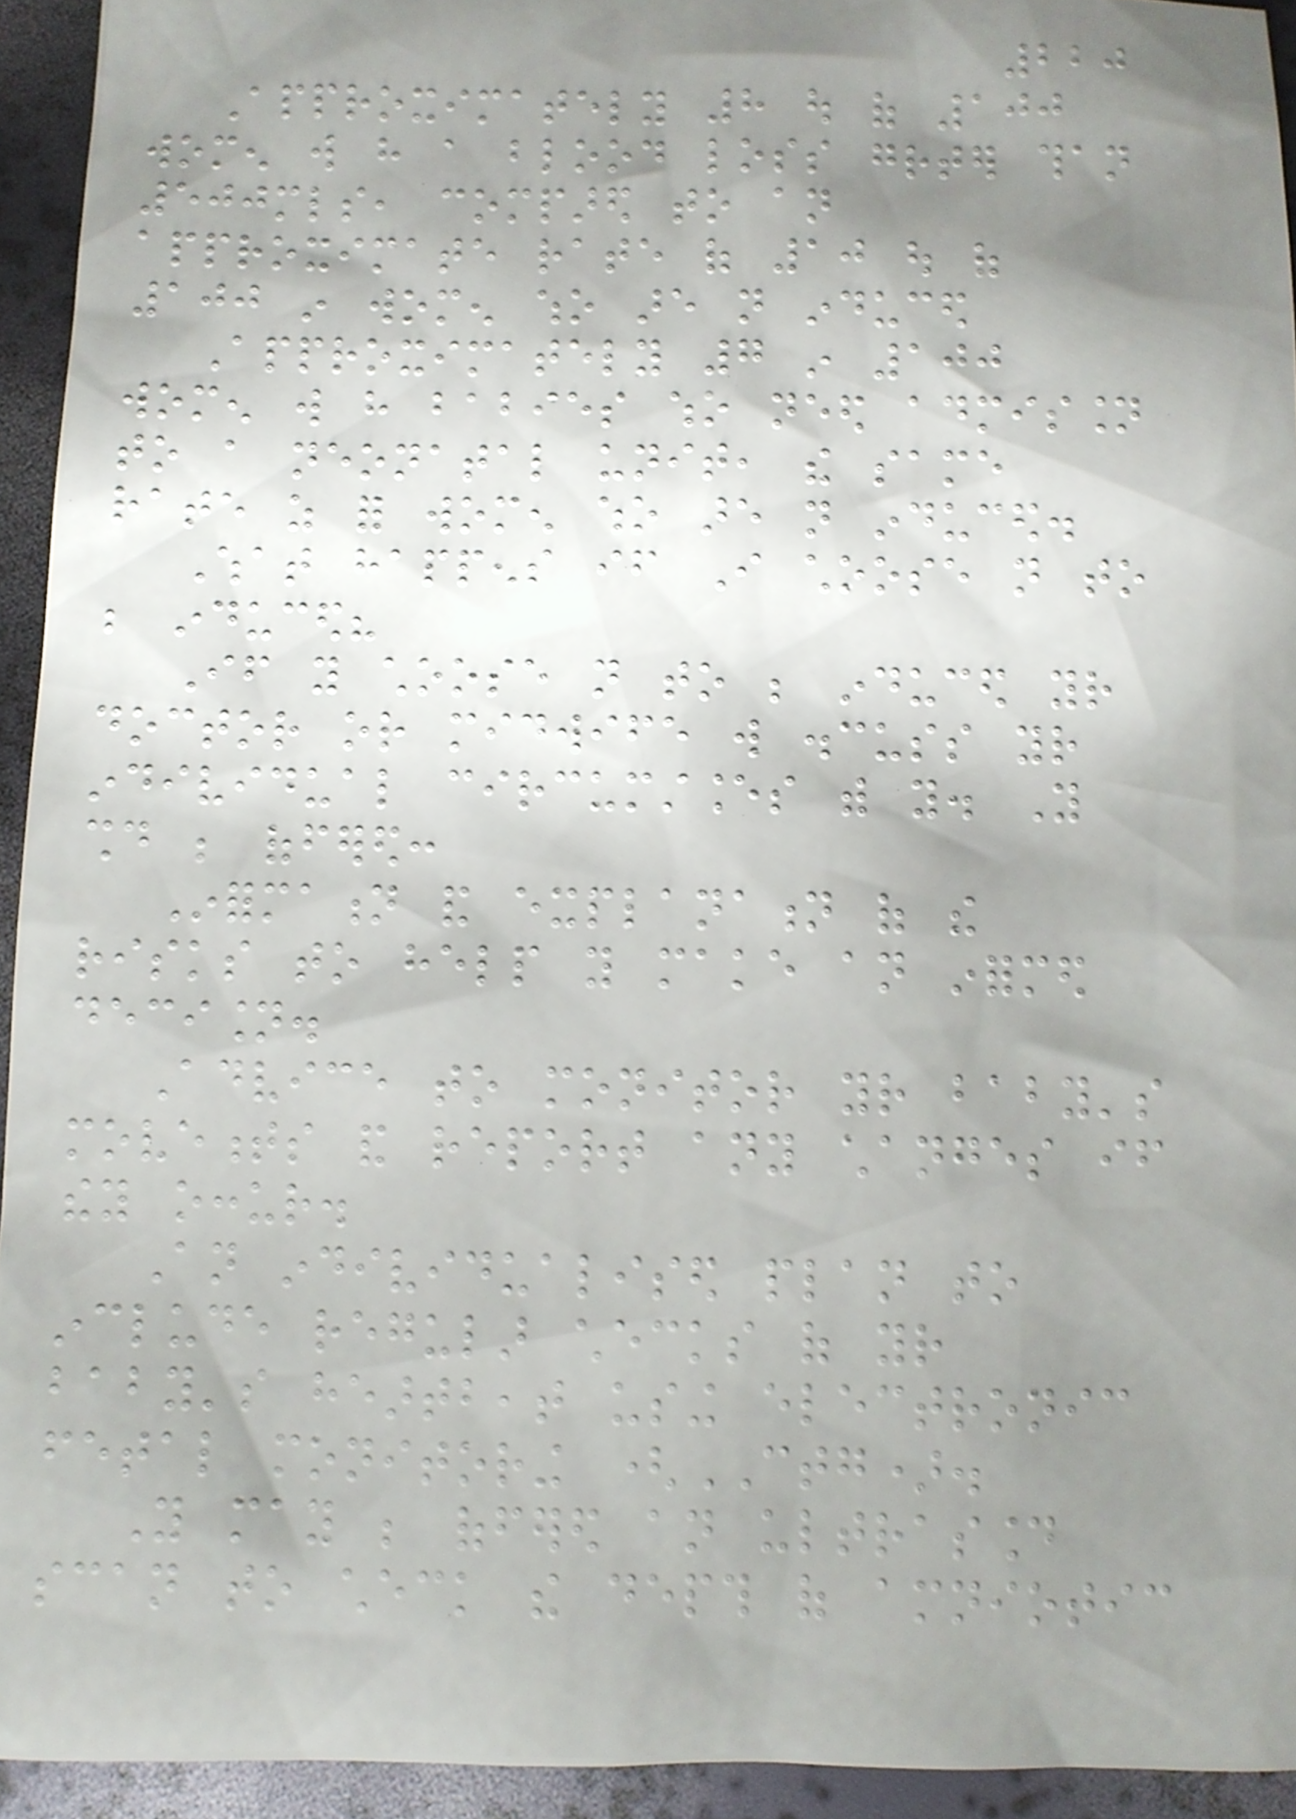220
Approximately 8 out of 100
women will have a blood loss greater than
500mls, compared to an
approximate rate of 10 out of
100 in women who are not induced
Approximately 7 in 100
women will have babies who need admission
to a neonatal unit, the same
rate as for women who are not induced.
What happens if I choose not to
be induced?
If you choose not to be induced your
doctor or midwife will discuss your
individual circumstances with you. You
should be offered:
Information and explanation of the
risks to help you make an informed
decision.
Advice to monitor your baby's
movements and report any changes if
they occur.
An individualised plan to
include regular checks of your
baby's heartbeat using electronic
fetal monitoring (CTG).
You may be offered an ultrasound
scan to check the depth of amniotic
